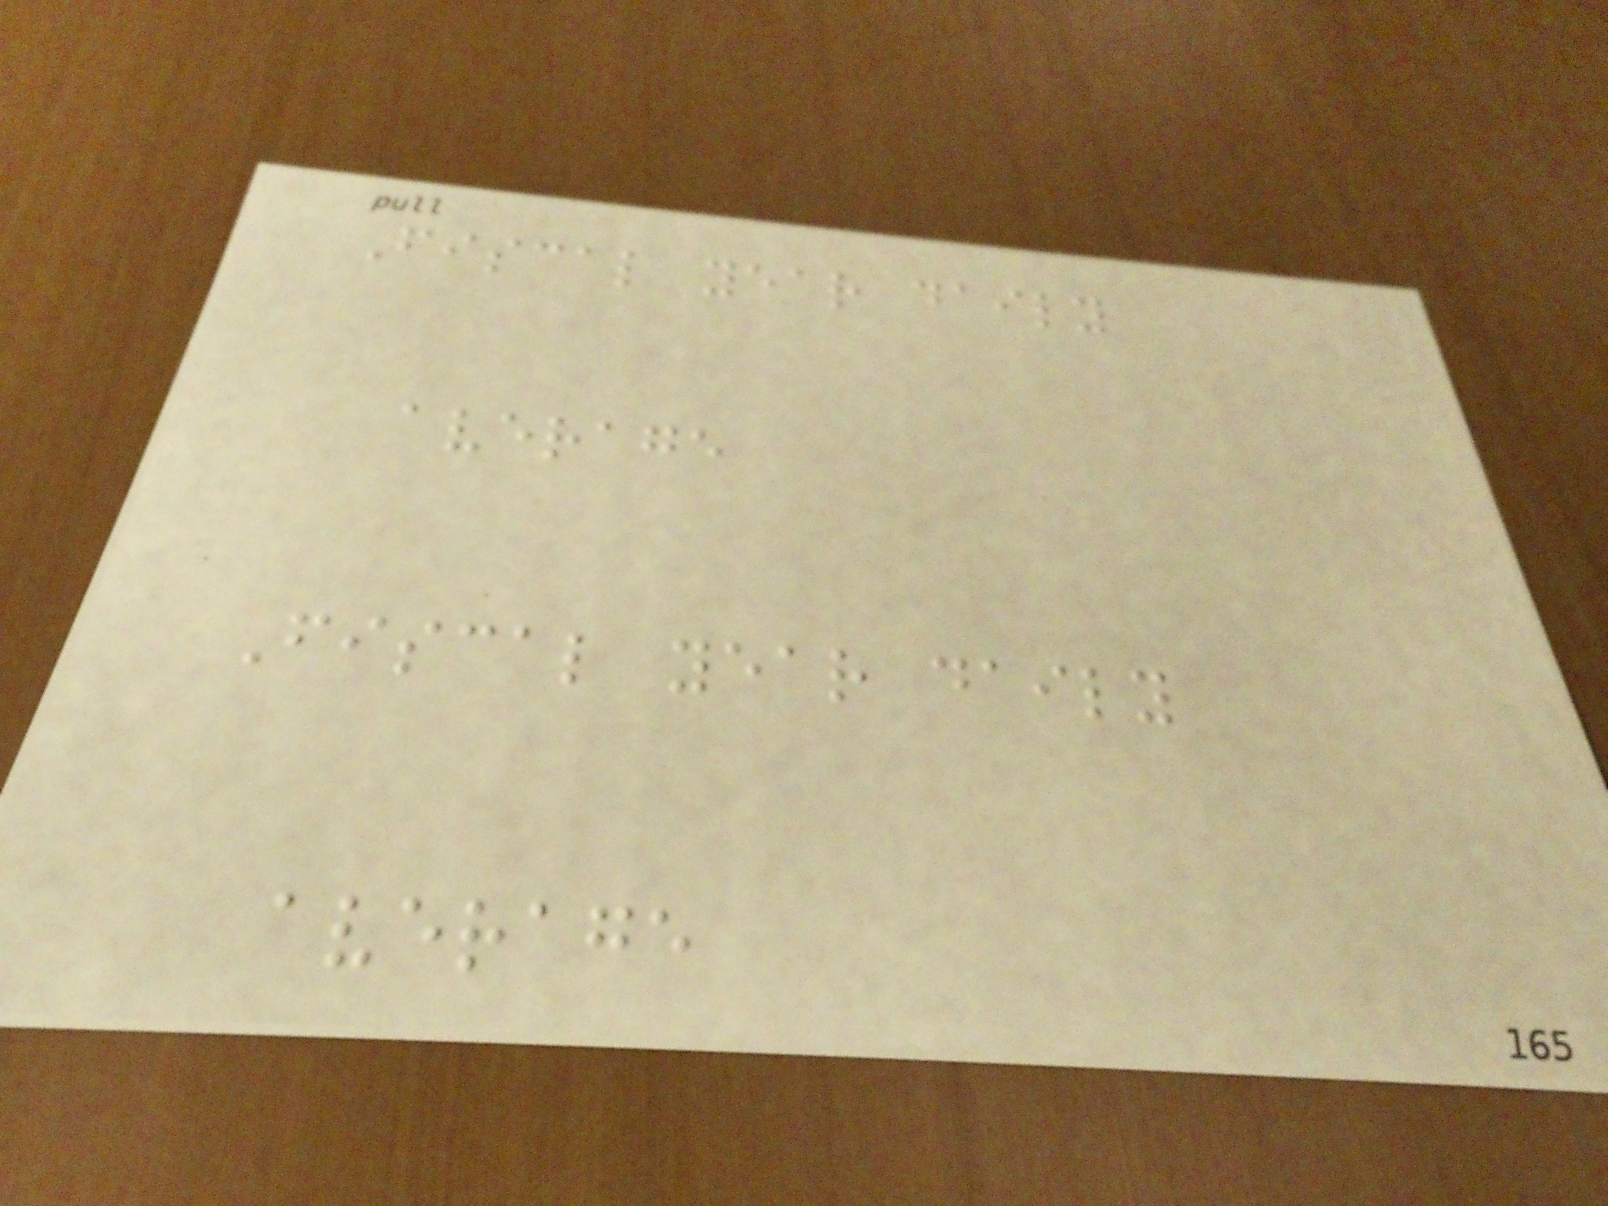Fiscal year daily
average
Fiscal year daily
average
